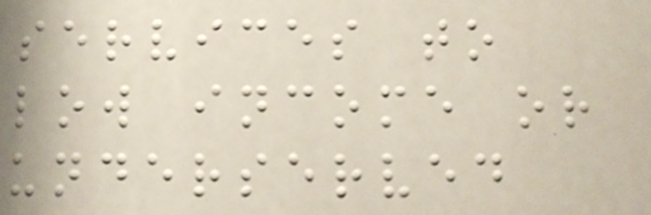services to
low income or
underserved
